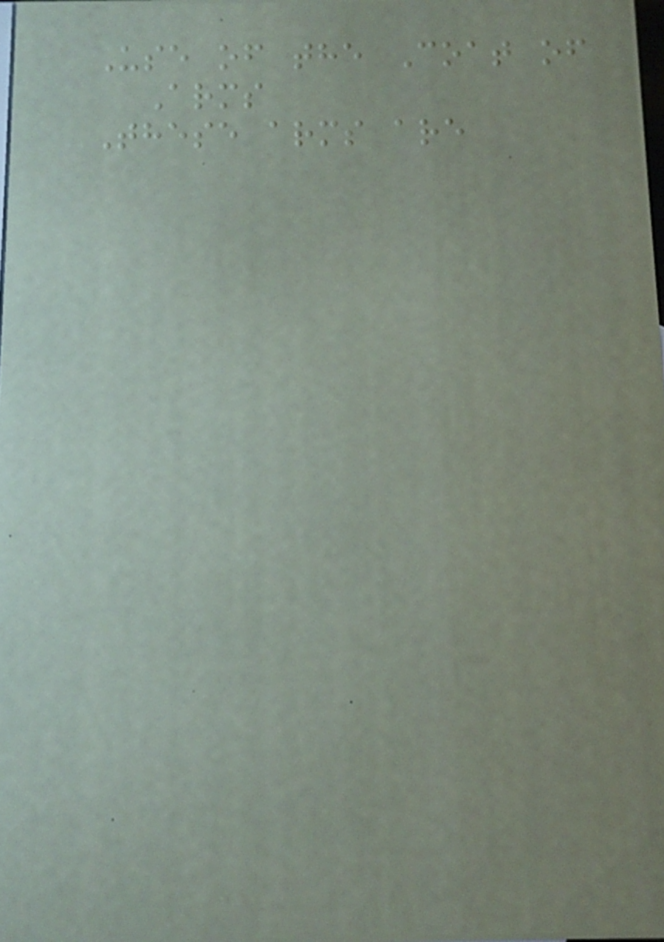Use of the Coat of
Arms
These arms are
